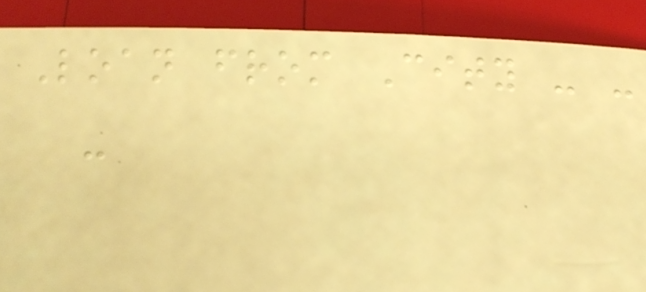Loan from City - -
-
